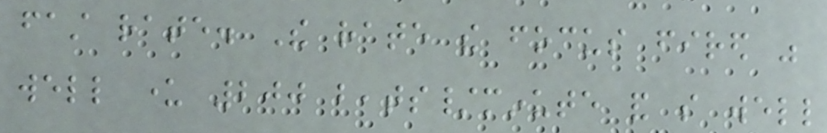fast rate. The rate the focus fired was
well under 200 beats/minute and so well
